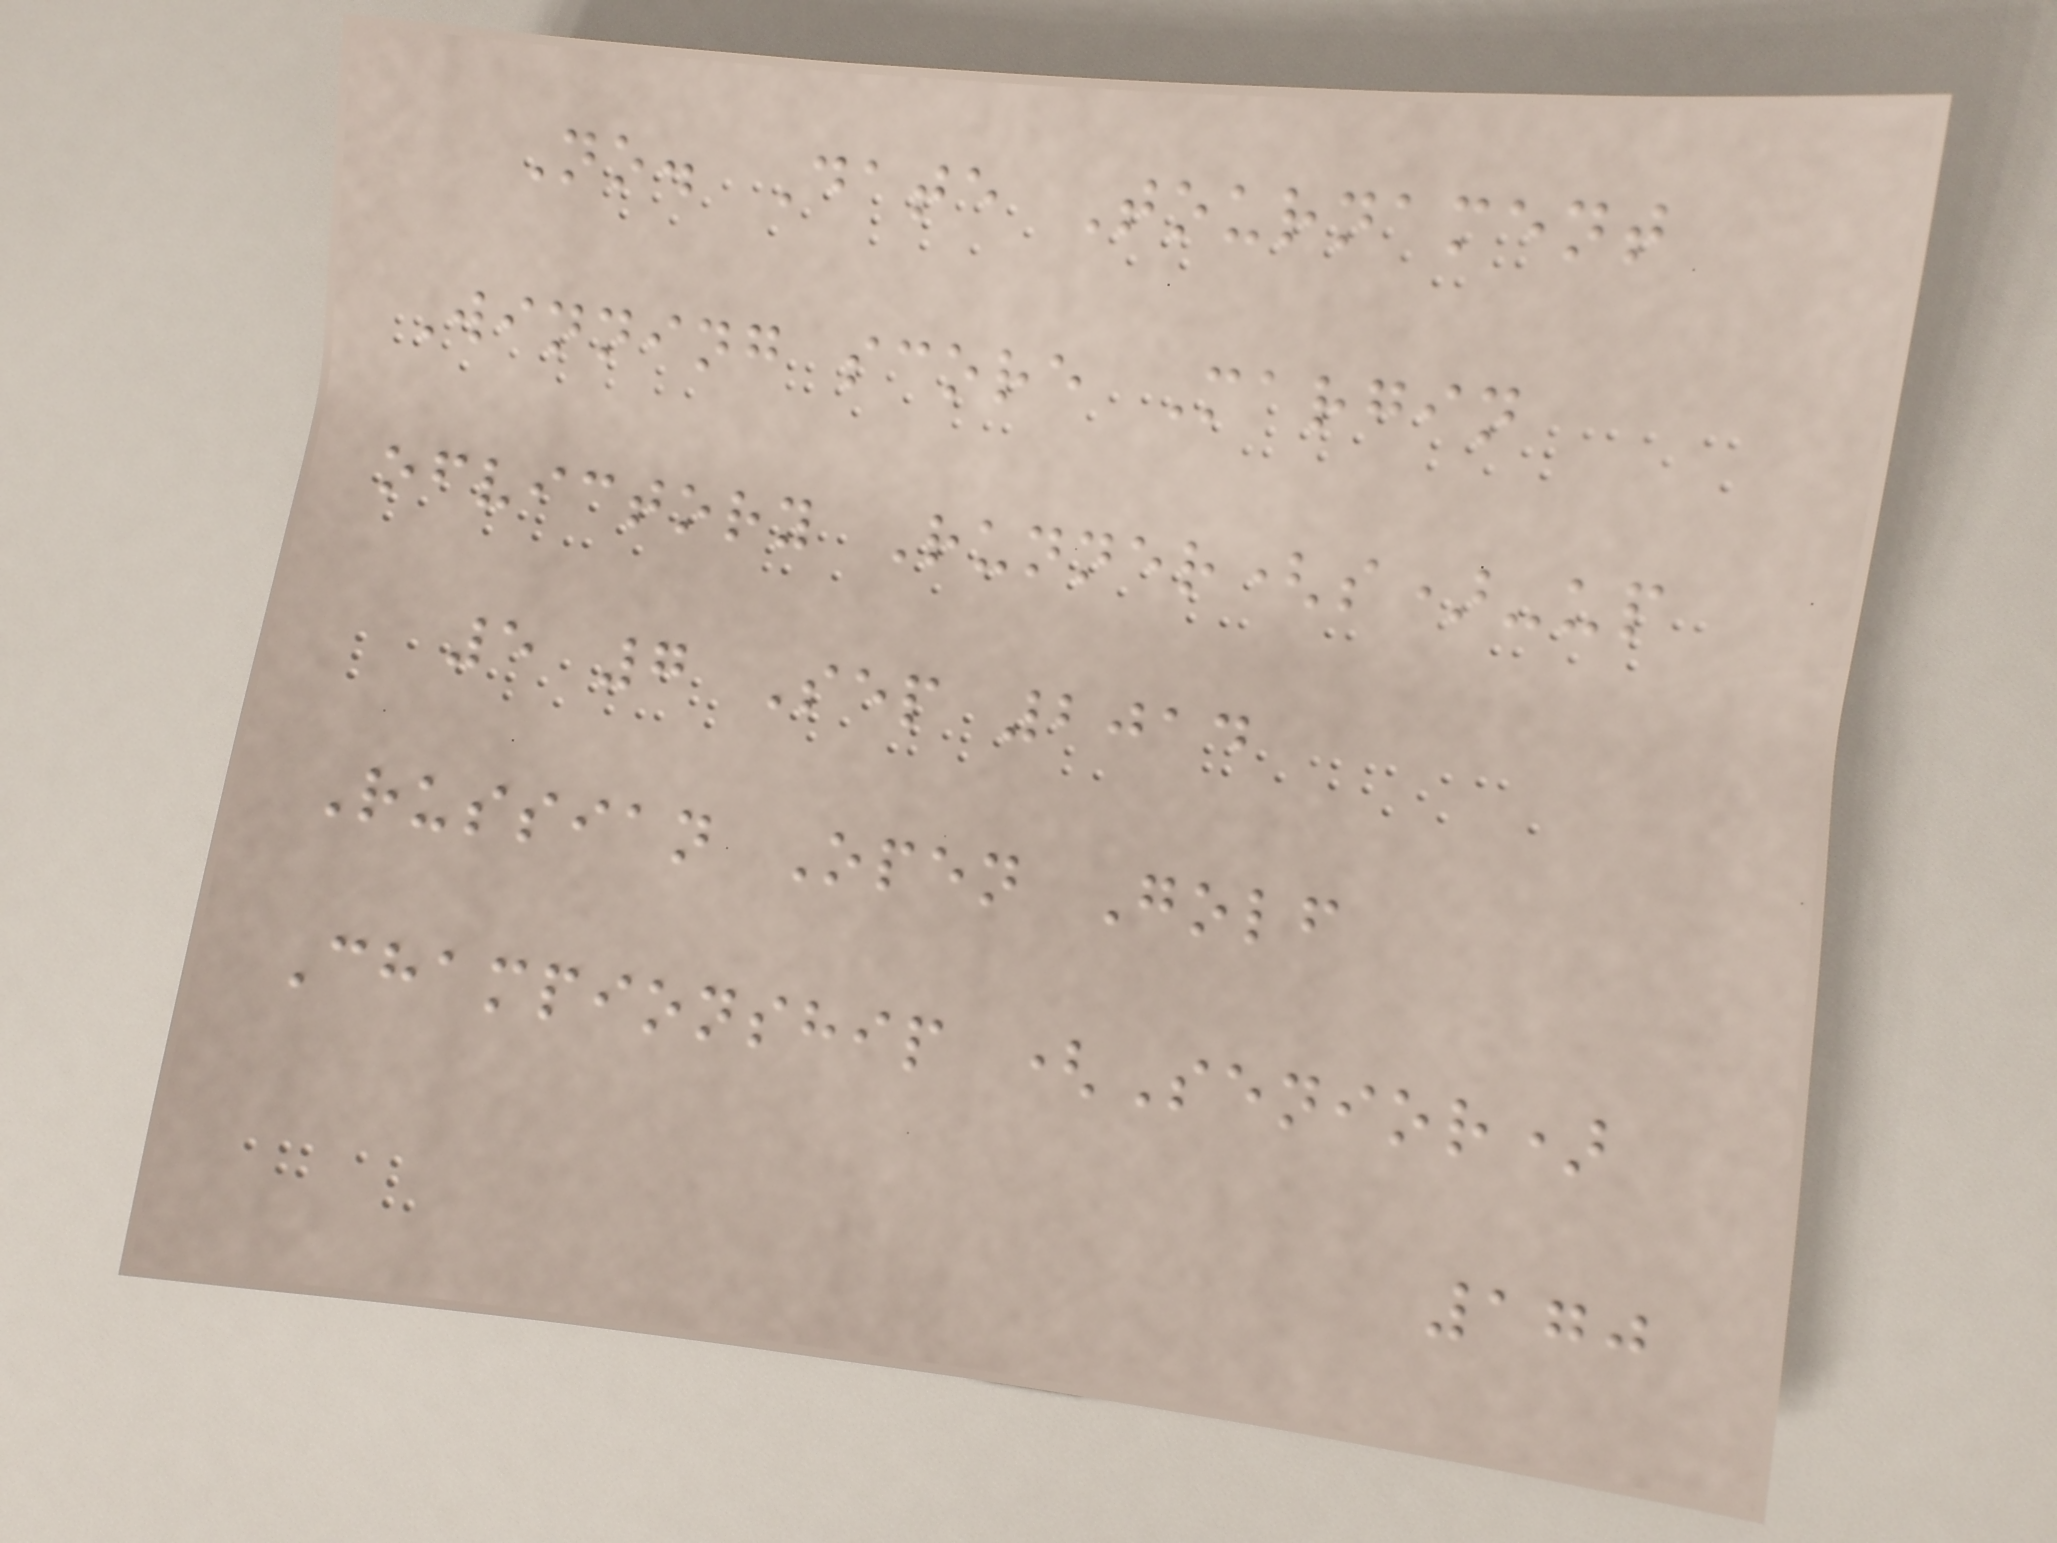No. Date Tournament
Winning score Margin
ofvictory Runner(s)-up
5 7 Sep 2014
Russian Open Golf
Championship (Senior)
170
